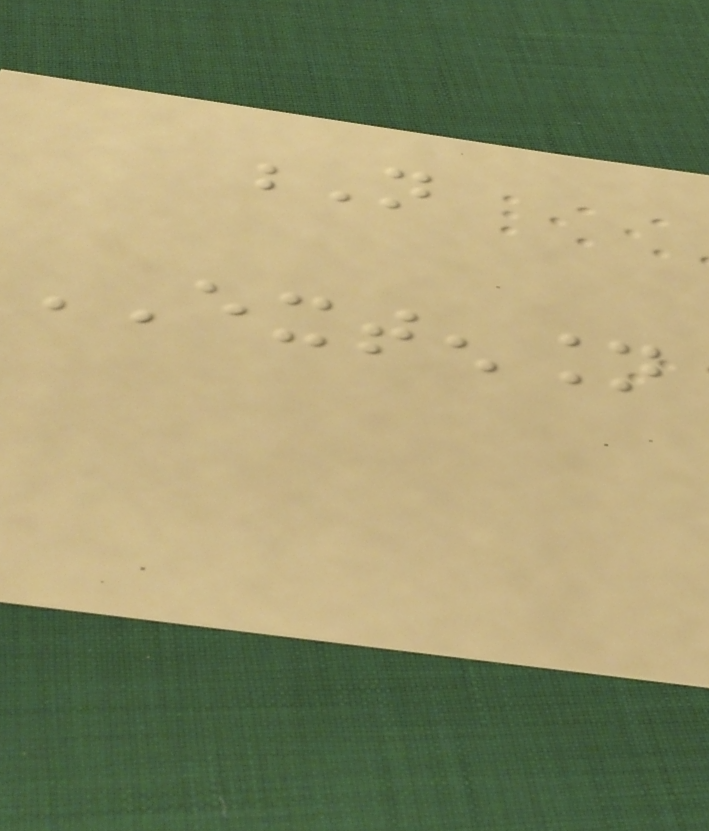N
EXTENSION
